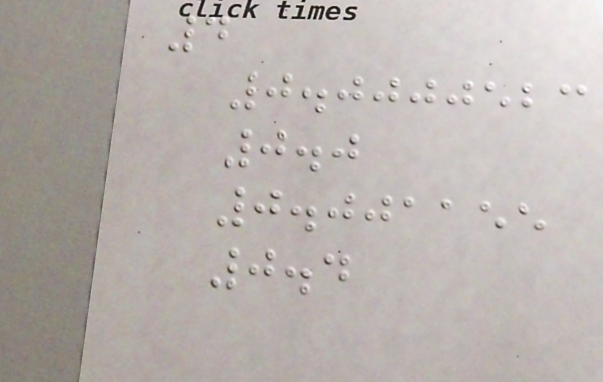4
0.0000523
0.0
0.001155
0.4
